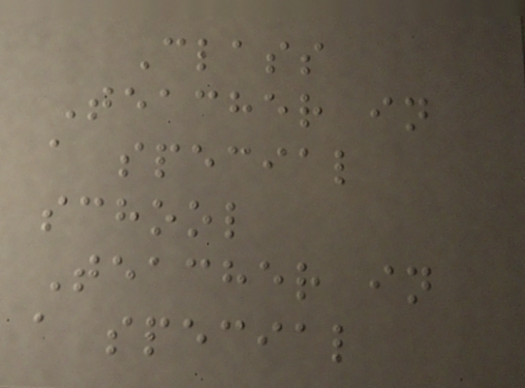Class
Teacher in
a special
school
Teacher in
a special
